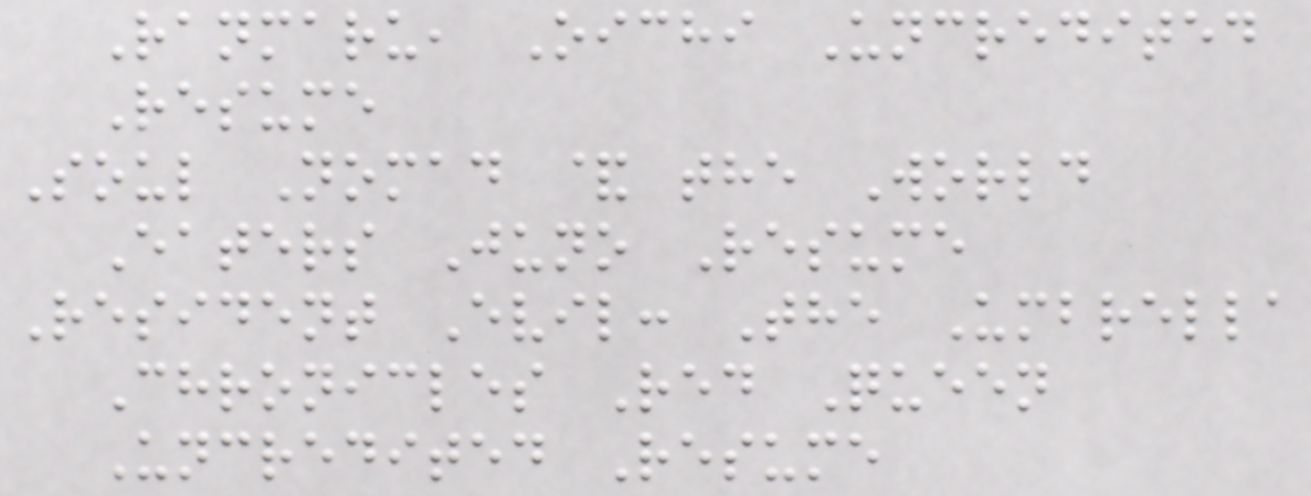Ranmaru, Oichi Uncredited
Resume
Soul Nomad & the World
Eaters Juno Resume
Resident Evil: The Umbrella
Chronicles Red Queen
Uncredited Resume
